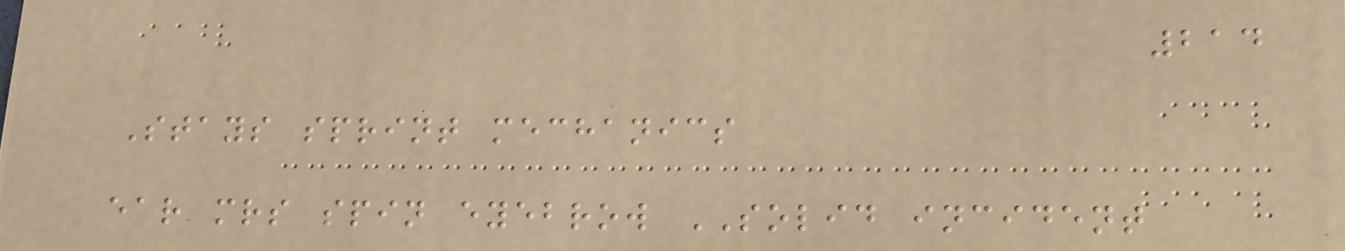214
Stays sprint mechanics
ear mrs spin eyebrow SOLID incident
